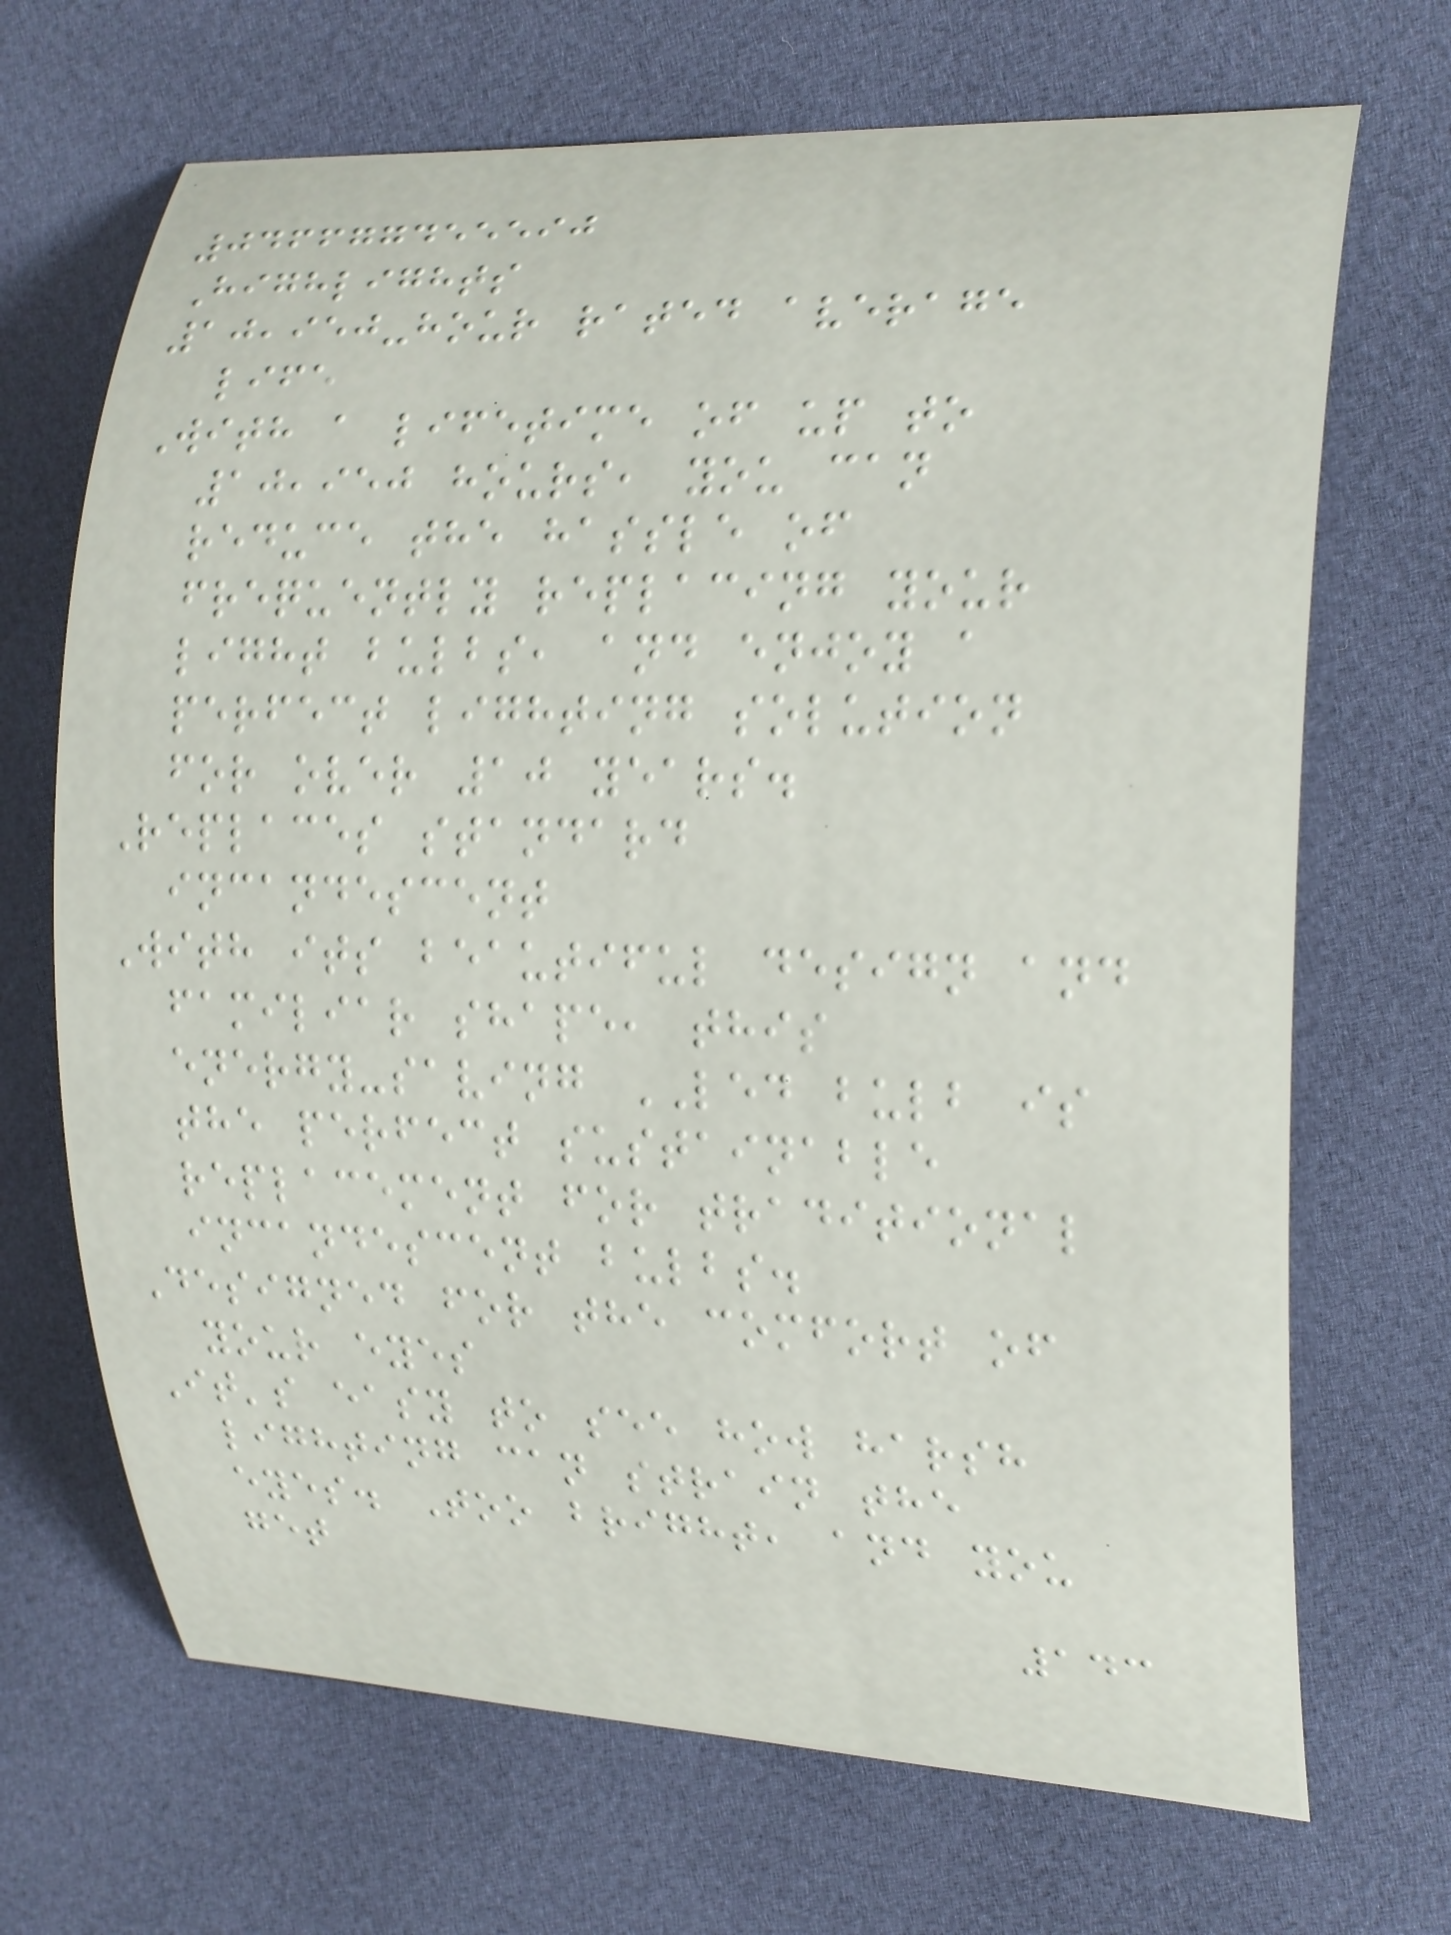046677455590
Highlights
10,950-hour rated average
life
With a lifetime of up to
10,950 hours, you can
reduce the hassle of
frequently replacing your
light bulbs, and enjoy a
perfect lighting solution
for over 10 years.
Replaces standard
incandescent
With its beautiful design and
familiar shape, this
energy-saving LED bulb is
the perfect sustainable
replacement for traditional
incandescent bulbs.
Designed for the comfort of
your eyes
It's easy to see how harsh
lighting can strain the
eyes. Too bright, and you
get
143
